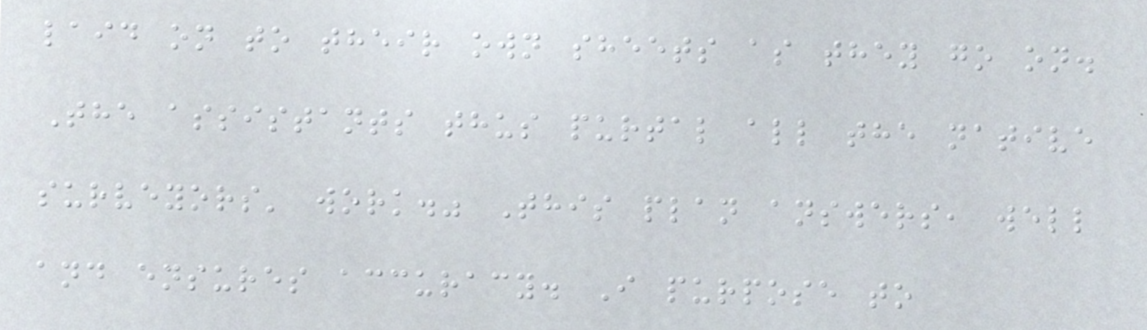laid on to their own sheets as they go on.
The assistants thus purtal all the native
surveyors' work." This plan answers, well
and ensures accuracy. I purpose to
